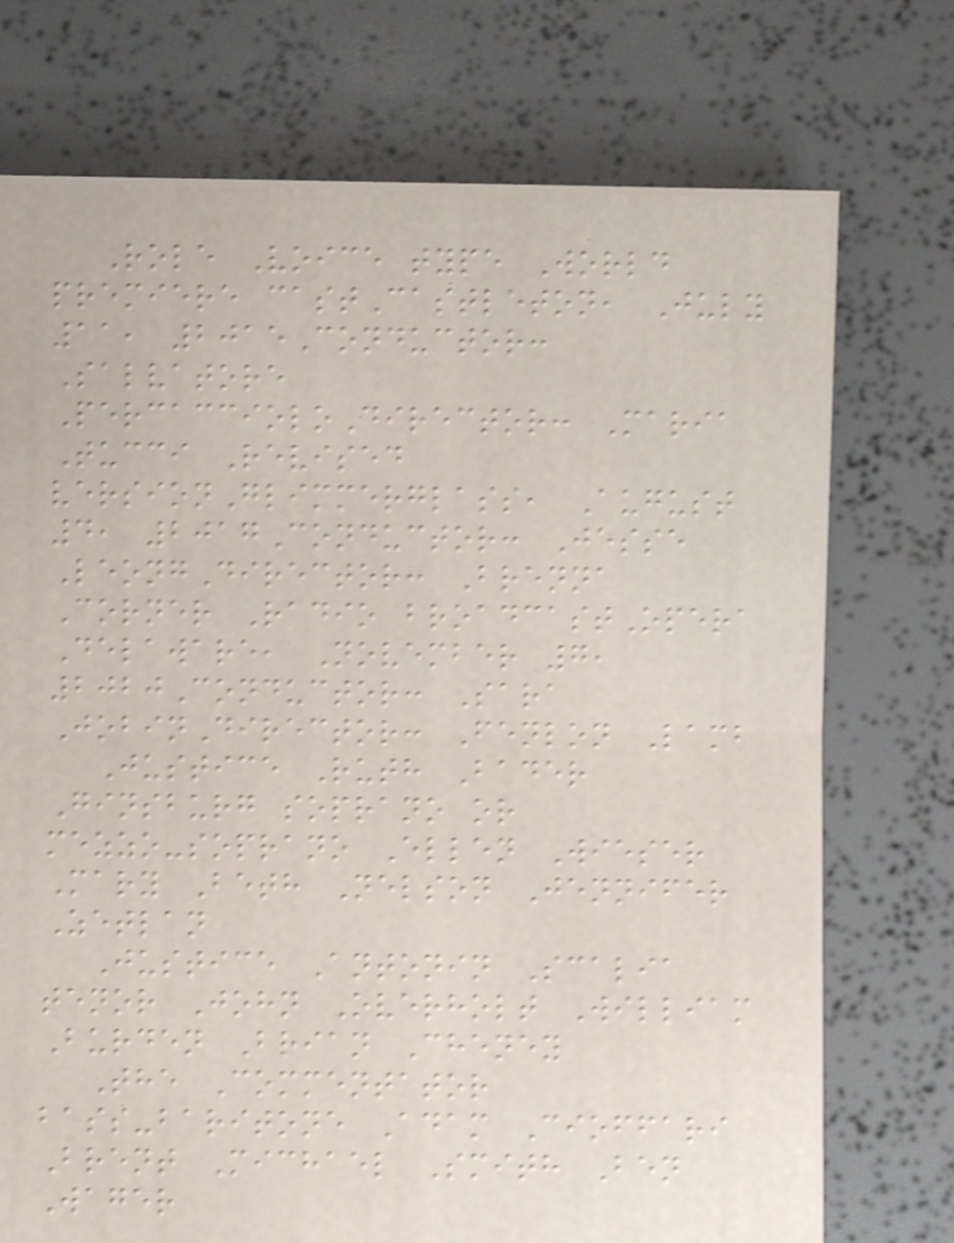Role Voice type World
premiere castCastleton, July
11, 2015Conductor:
Salvatore
PercaccioloDirector: Maria
Tucci Revised
versionGlimmerglass, August
4, 2017Conductor: Jesse
LeongDirector: Brenna
Corner Radio broadcastOpera
Delaware, November 7,
2020Conductor: Sara
JobinDirector: Fenlon Lamb
Justice Ruth Bader
Ginsburg soprano or
mezzo-soprano Ellen Wieser
Mary Beth Nelson Jennifer
Zetlan
Justice Antonin Scalia
tenor John Overholt William
Burden Brian Cheney
The Commentator
bass-baritone Adam Cioffari
Brent Michael Smith Ben
Wager
